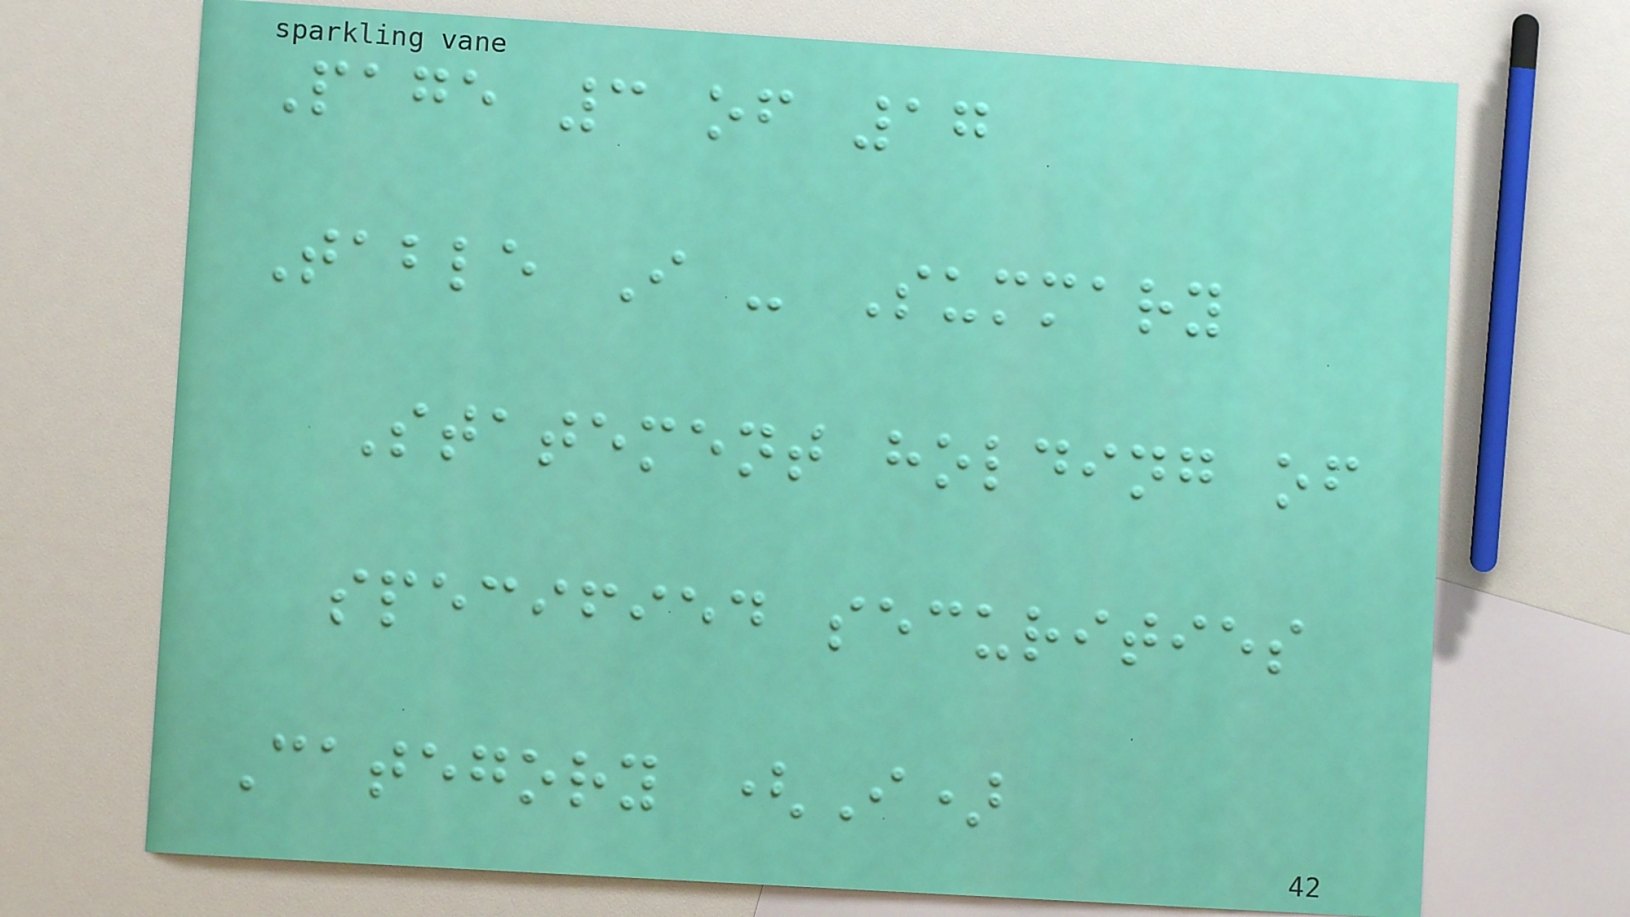Page 3 of 17
Table I - Summary
Statement holding of
specified securities
Category (I)
